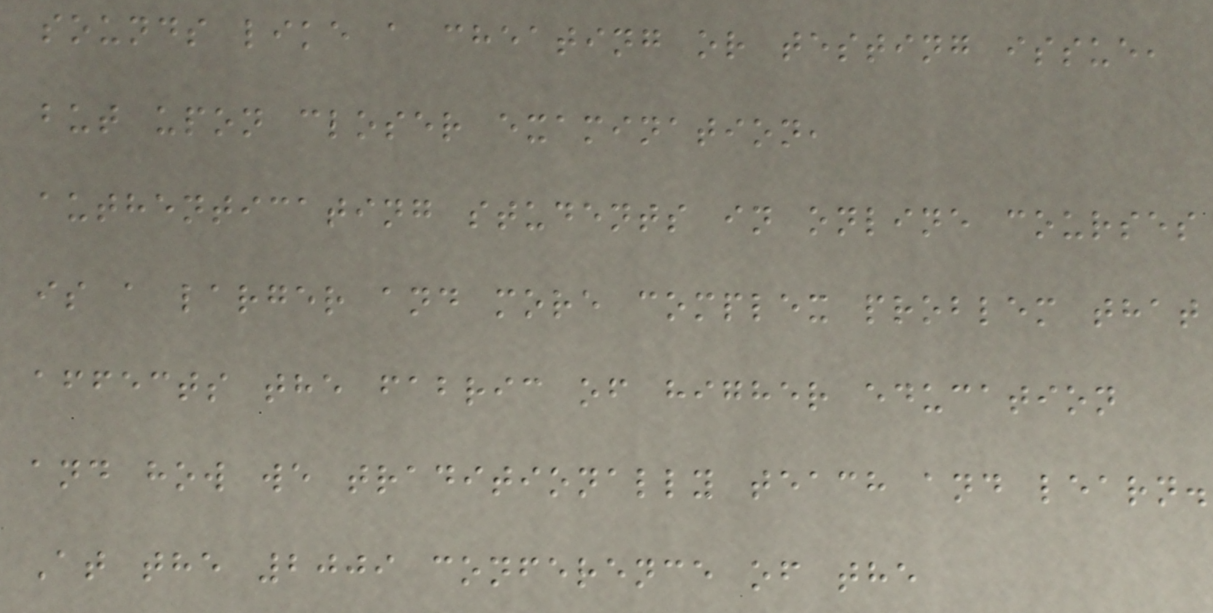sounds like a cheating or testing issue,
but upon closer examination,
authenticating students in online courses
is a larger and more complex problem that
affects the fabric of higher education
and how we traditionally teach and learn.
At the 2009 conference of the
